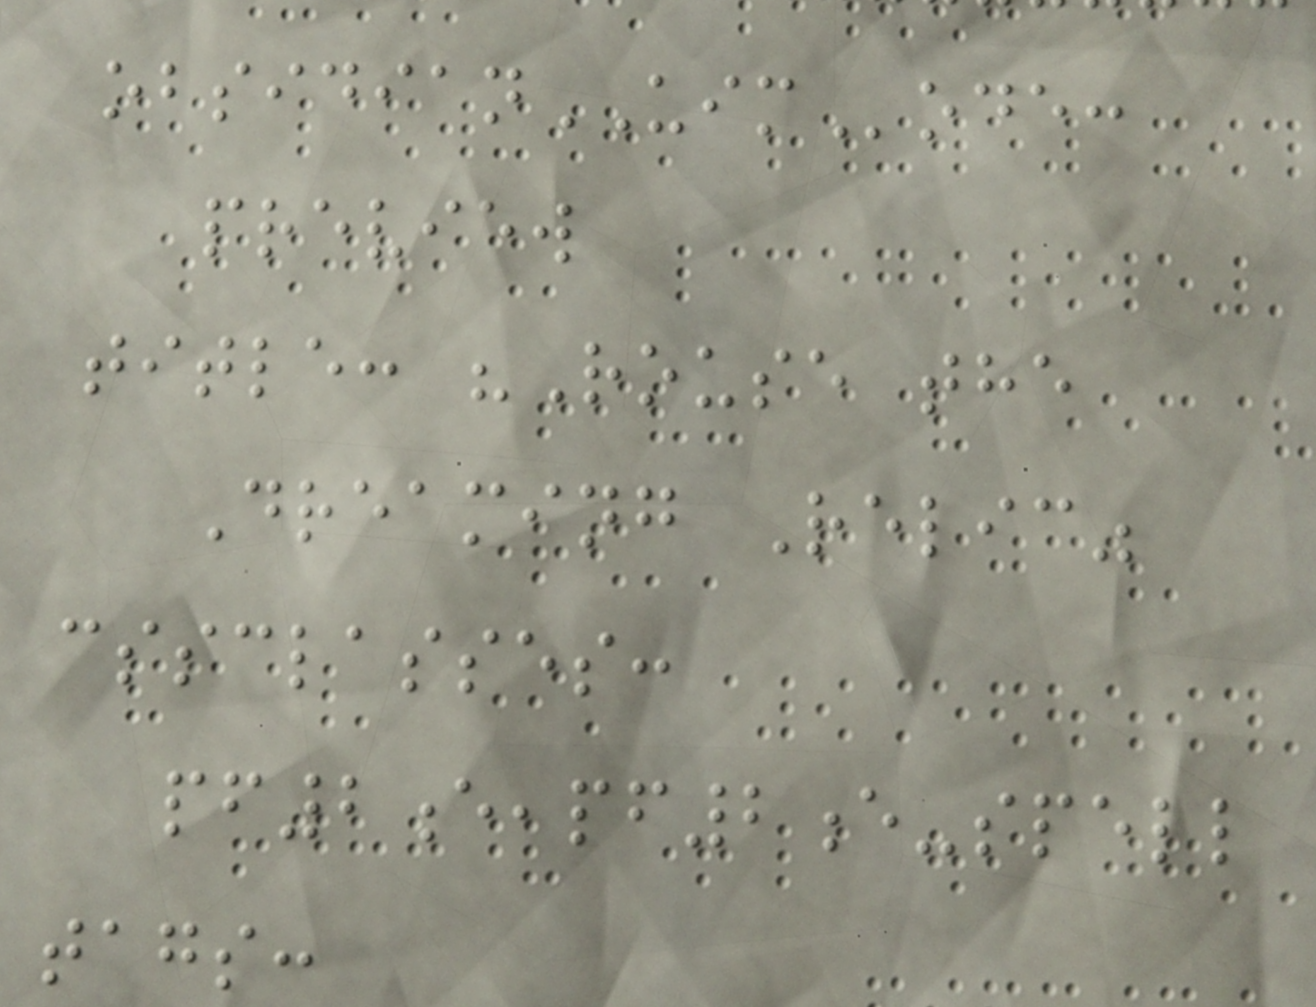obsidianUIMode:
preview
title: "Rouse the
Dreaming Relic"
cssclasses:
pf2e,pf2e-spell
tags:
